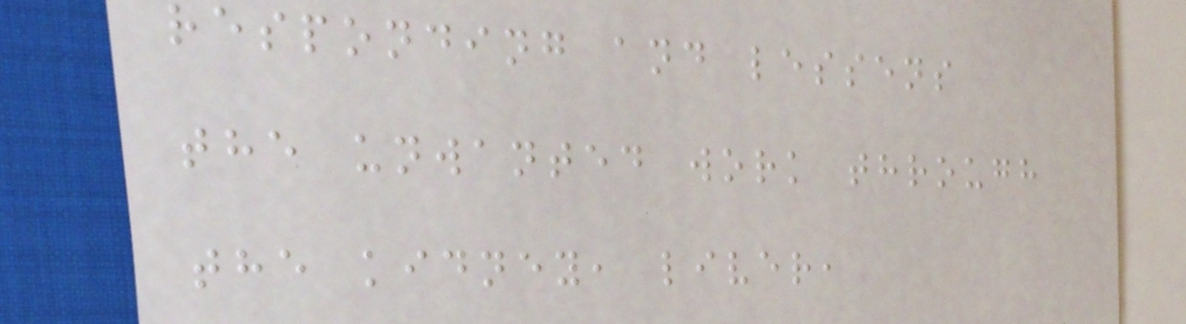responding and lessens
the unwanted work through
the kidney, liver,
